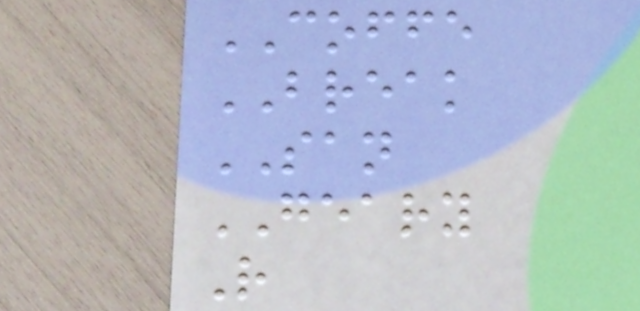COFFE
BREAK
SAN
GEARY
R
